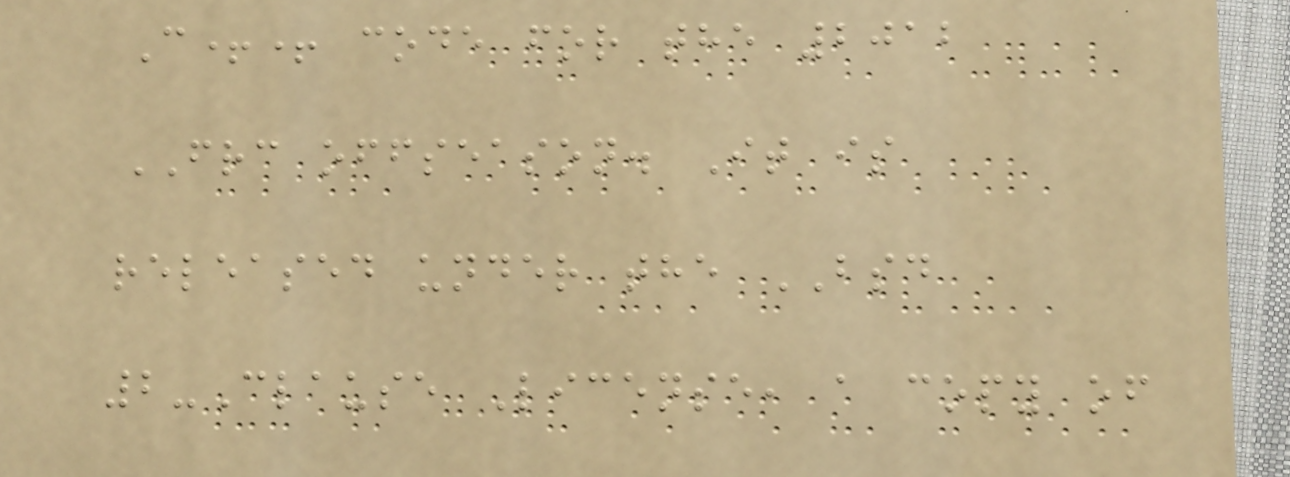C++ code for the 2012
FRC offseason. It is
released under the BSD
2-Clause License, a copy of
